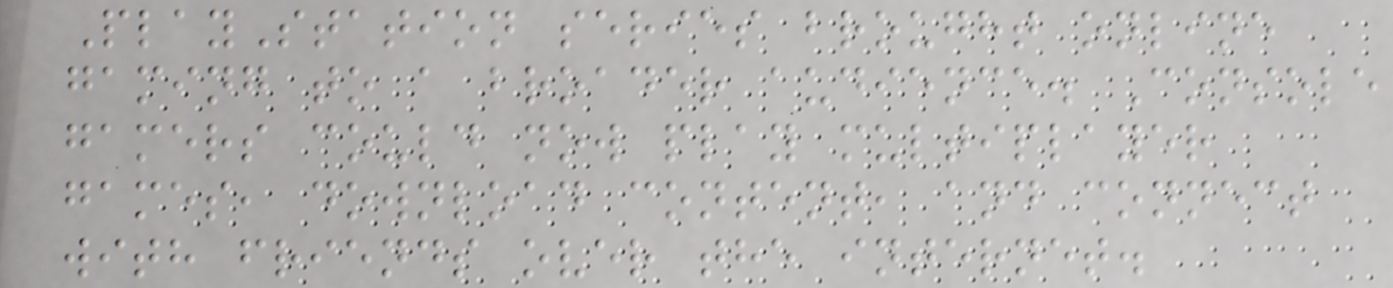PlayStation series brought online
gaming to a broader audience. Console
gamers could now play multiplayer
games, download content, and connect
with friends over the internet.
